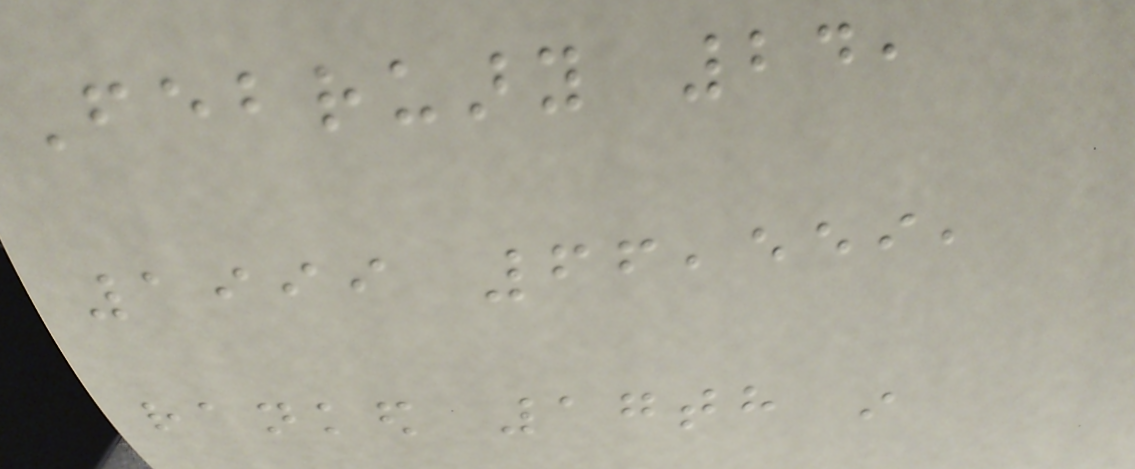February 24,
1999 66,559,
ranked 17th in
